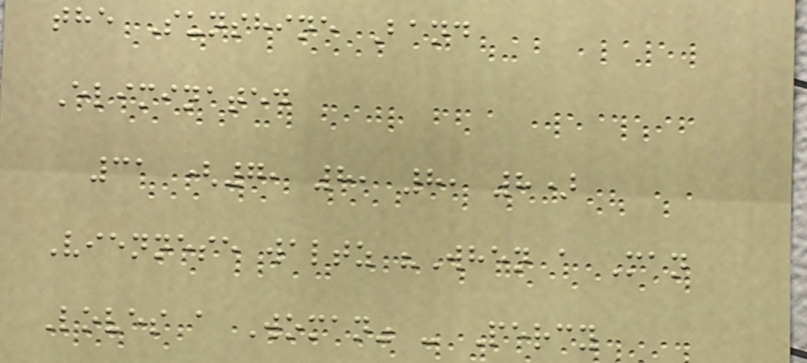the Sunshine Band
Eliminated
31 (7, 8, 8, 8)
Viennese waltz "When a Man
Loves a Woman" - Percy
